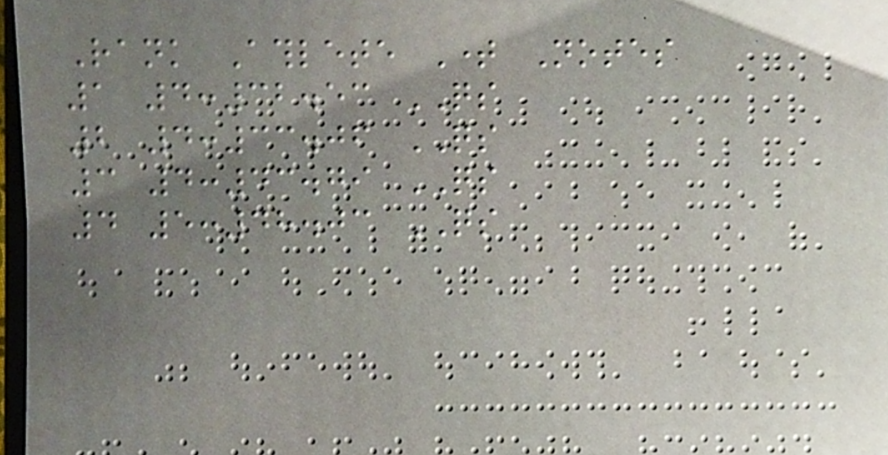Rank Athlete Time Notes
1 4:32.53 QS
2 4:33.06 QS
3 4:43.79 QS
4 5:48.03 QS
